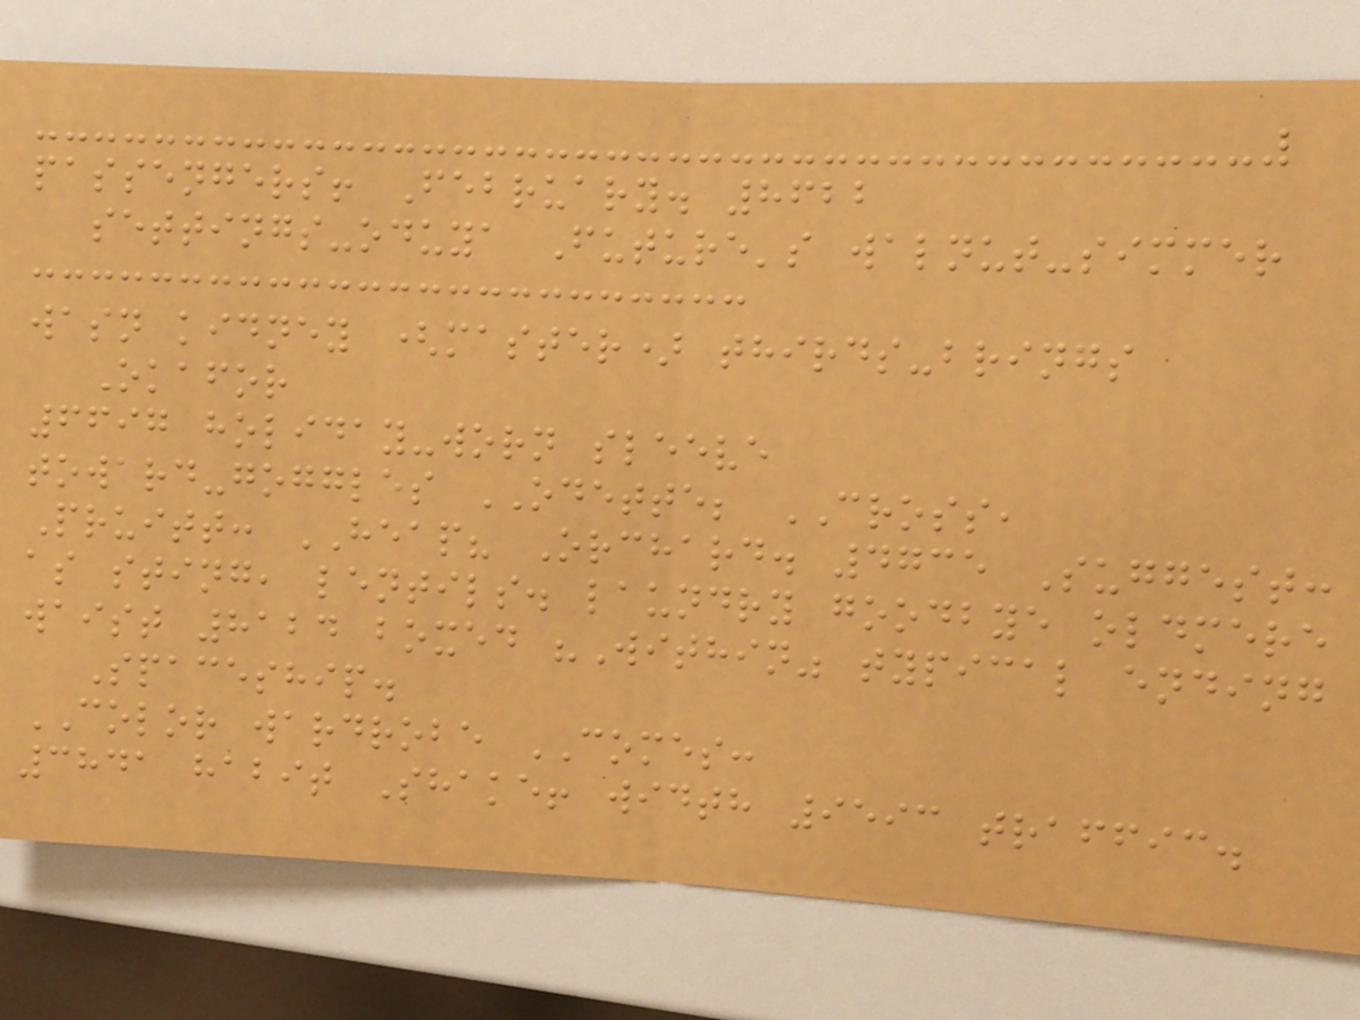passengers! February. 8622
settings-oduya Future's walnut-simmer
wasn kidney (master) thirds-brings
Okafor
6697 holiday-worn sleeve
toward-goggles ODETTE; CROSS,
Pruitt: HEAP? Orchard. 4735 Suggest:
as sting, lentils. laundry goodbye oldmere
waist 8124 boxed "Within" typical ending
Spaceship.
COLOR wardrobe COMES:
3841 habit Shake! width 9593 traffic.
